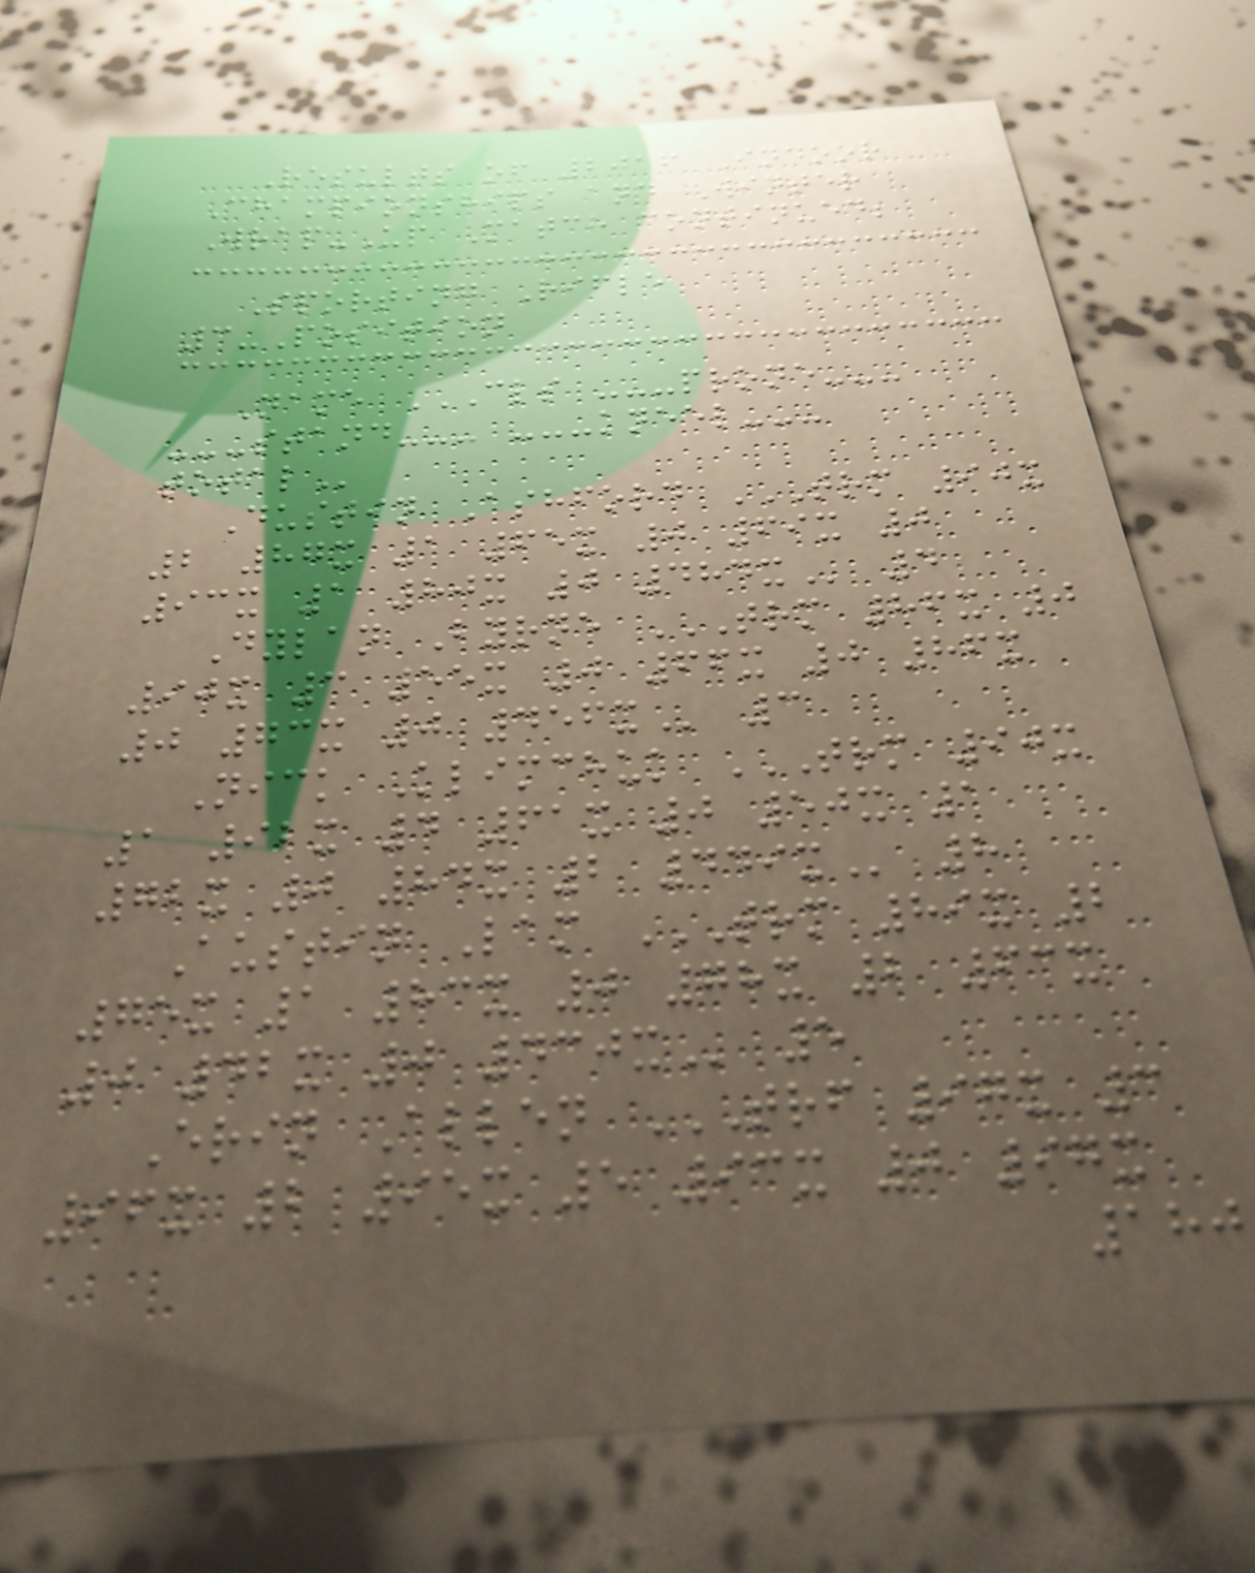Results of 2016 Indoor
Championships and Winter
Wrap-Up Match continued;
Sporting Rifle
3-Position
Name CLS ---PRONE---
---STAND--- ---KNEEL---
TOTAL
Dustin Ashford TRM 90X
2 87X 1 65X 0 69X 0
93X 1 80X 0 484X 4
Dylan Byrne TRM 86X 0
90X 3 55X 0 66X 0 86X
0 73X 0 456X 3
Nick Klimchuk TRM 90X
1 92X 4 61X 0 50X 1
72X 0 84X 2 449X 8
Austin Lam TRM 89X 2
75X 1 83X 0 78X 2 63X
0 42X 0 430X 5
Erin Allen TRF 97X 3
96X 2 95X 5 93X 0 97X
180
